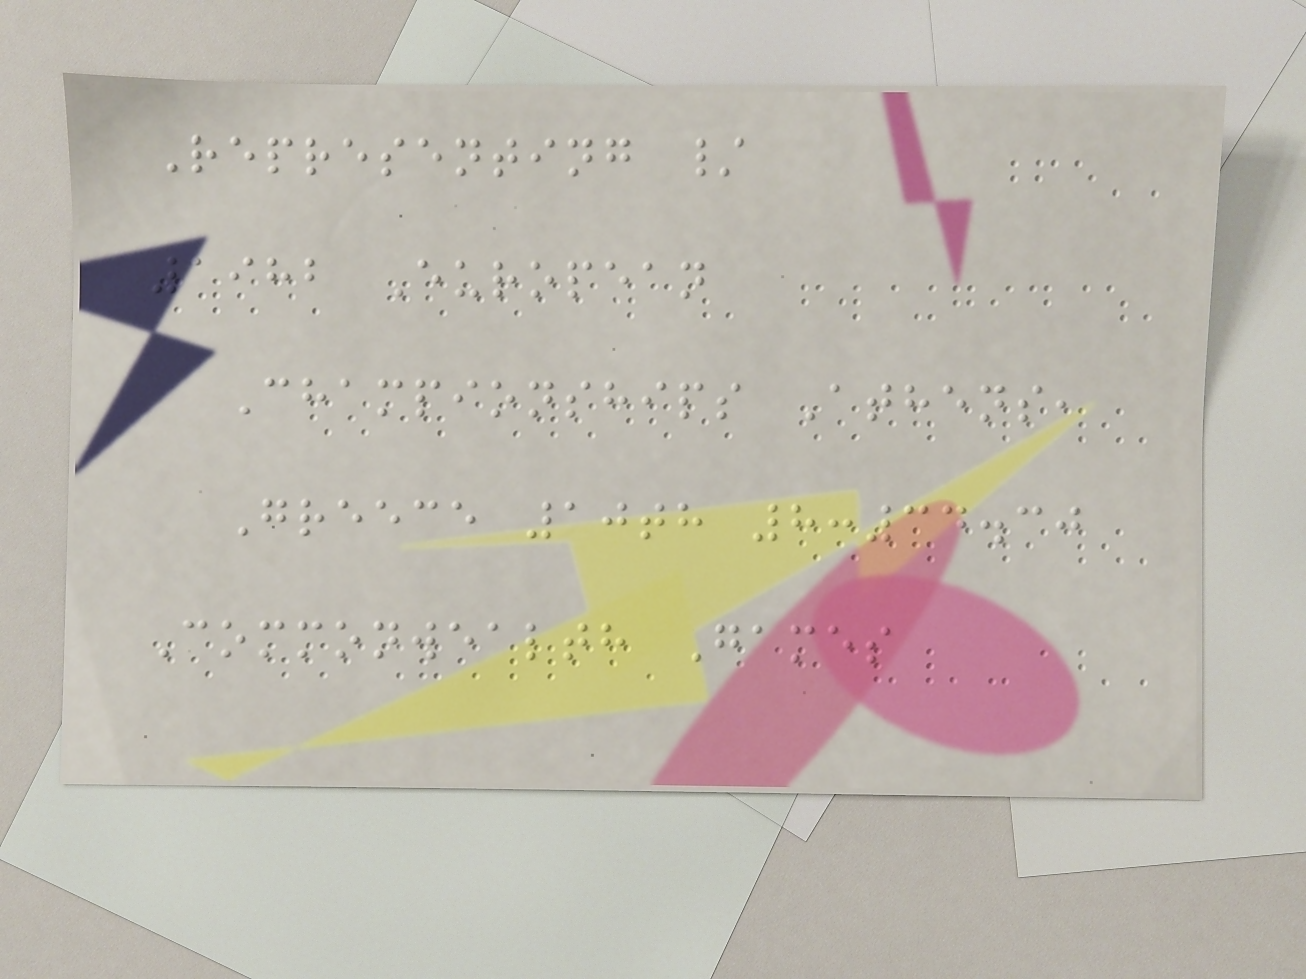Representing /
1982 European
Championships Athens,
Greece 10th 8:34.30
Commonwealth Games
